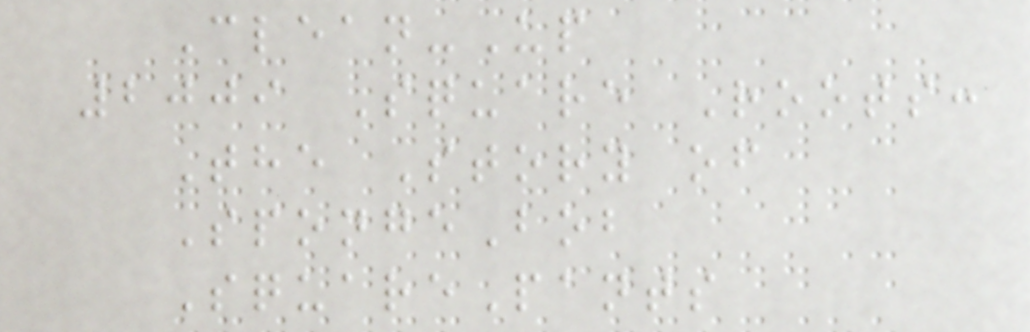Clean-Up
2009 Square Roots:
The Story of
SpongeBob
SquarePants
